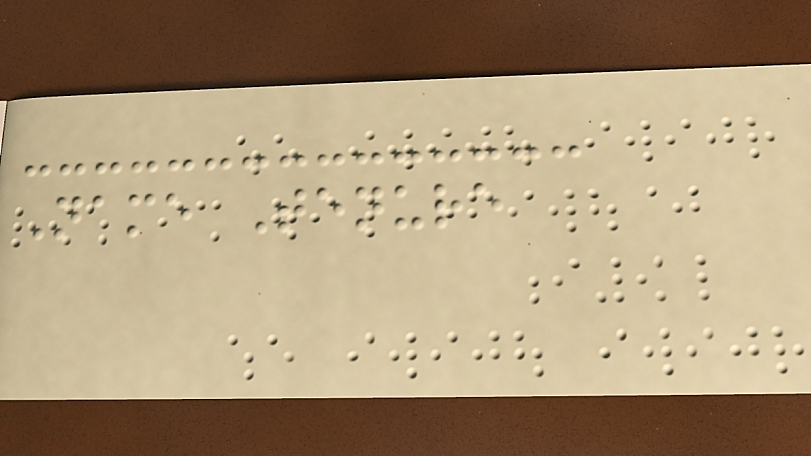Name Tenure
